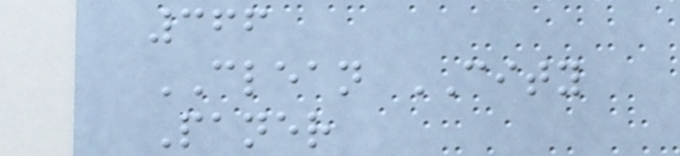366
CLEAN CITY
Paner
